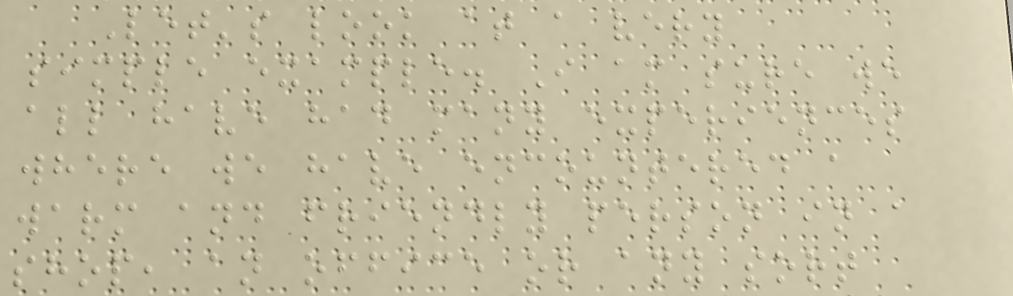Let's look at a very
simple example. I am sure we
all have had many experiences
where we have encountered a
warm and friendly person in a
shop, an office or any sort
